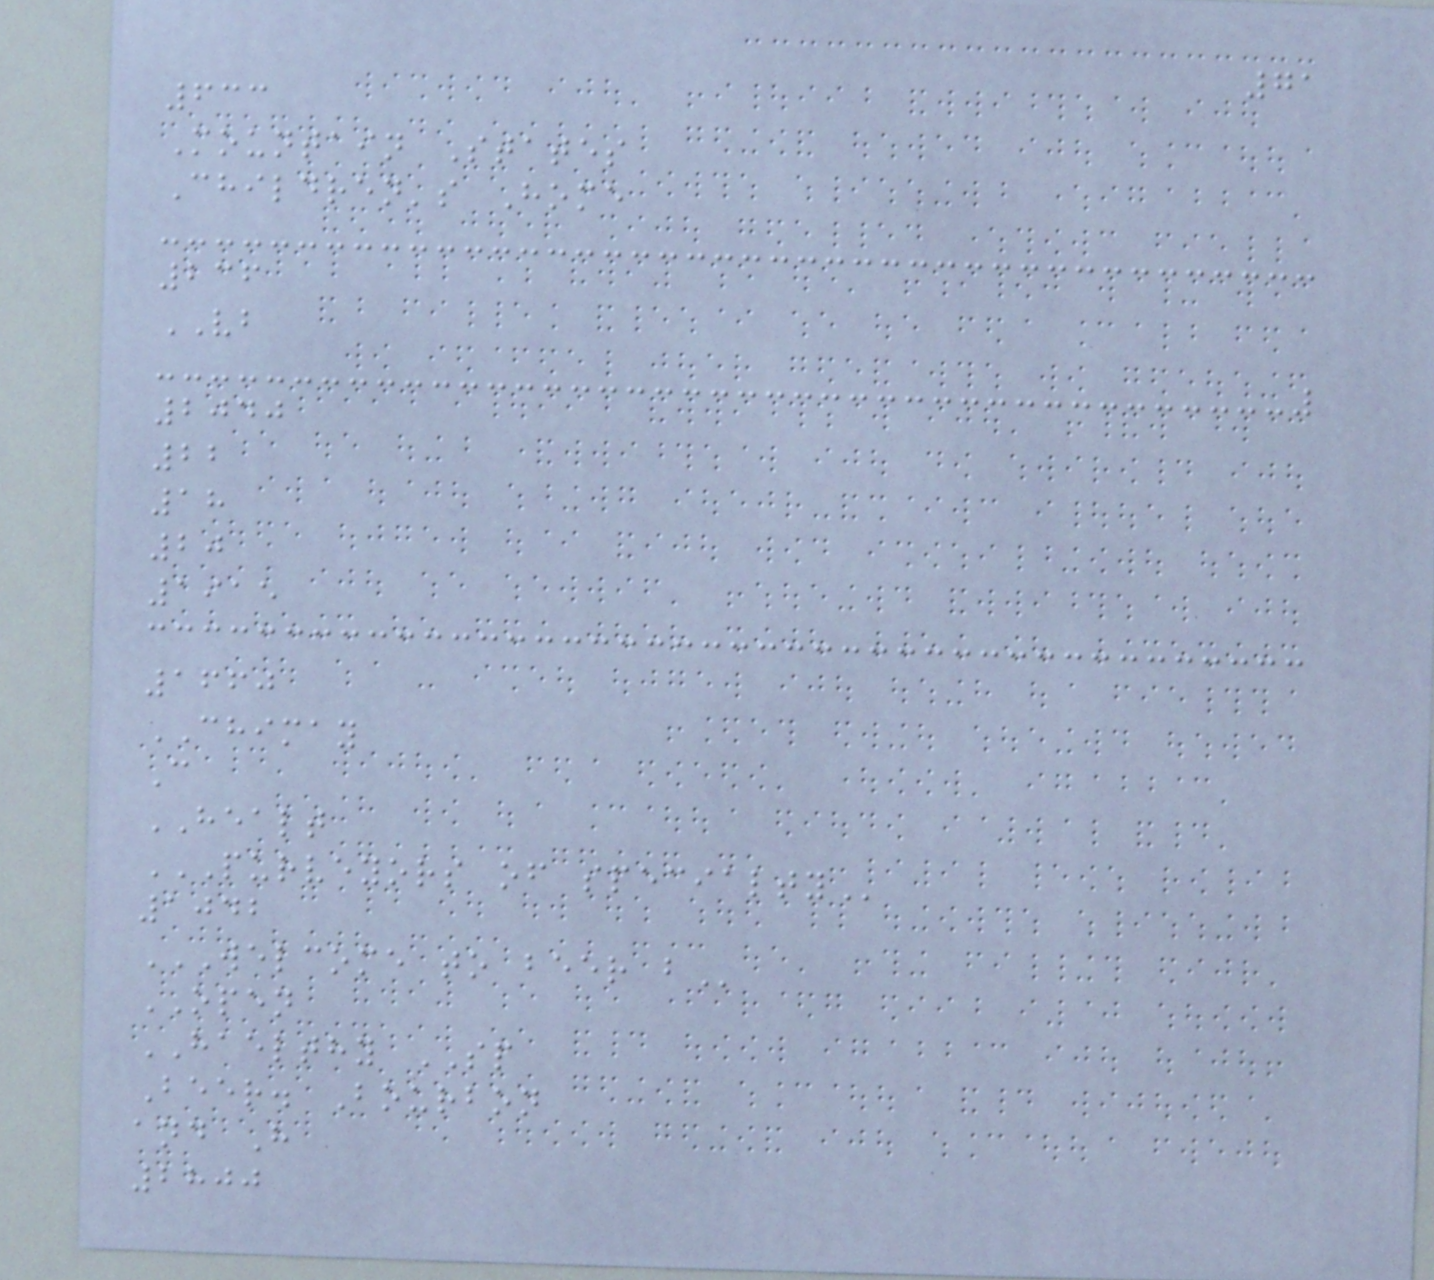71
633
Mountain States
Children's Home
236
VB
2040
22
18
20
1915
1660
CHIMAY
C
HEALT
PURVEYORS OF SPECIALTY
1042
WELCOME TO BEER B
OPEN
HAELTHY SP
Beer. Bourbon
and H
2800
